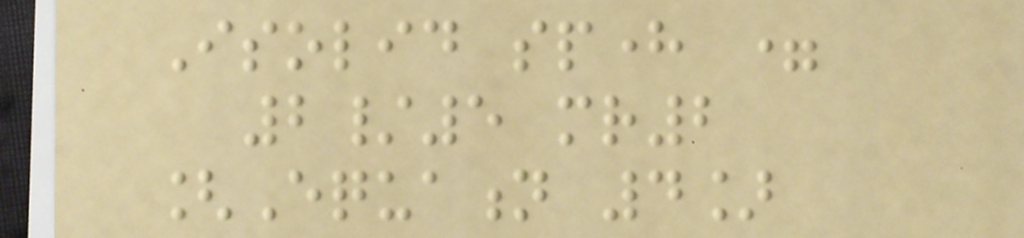Isolid sphere =
2/5 mr2
[Equation 4]
